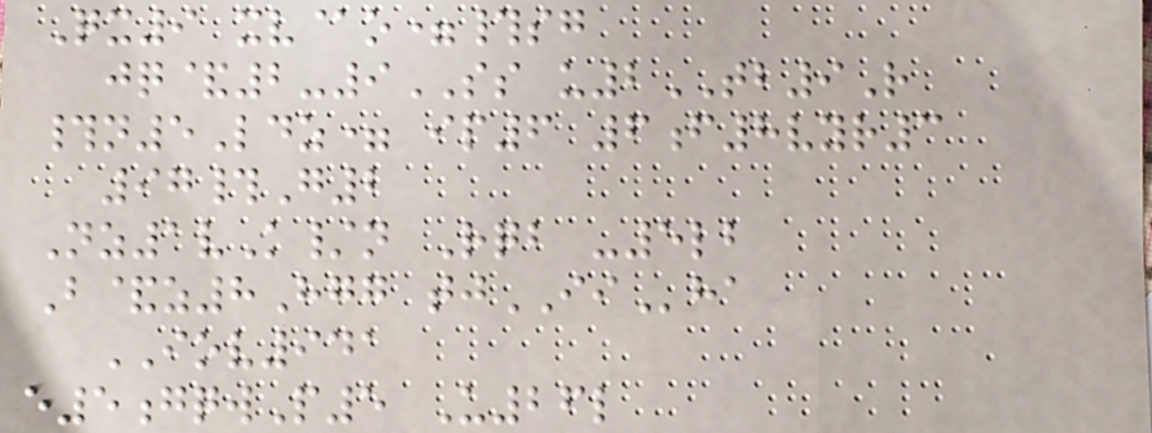Qx9 xv@o=#sg
jq&2-9SS u2TB9R
#n5Ldz= ip6 6f8vyr3
97#G2
Nz1vK/n Rqb -5lb
B&z8Hgg tjIIha
IOV941
e5gqwP5 U26l
